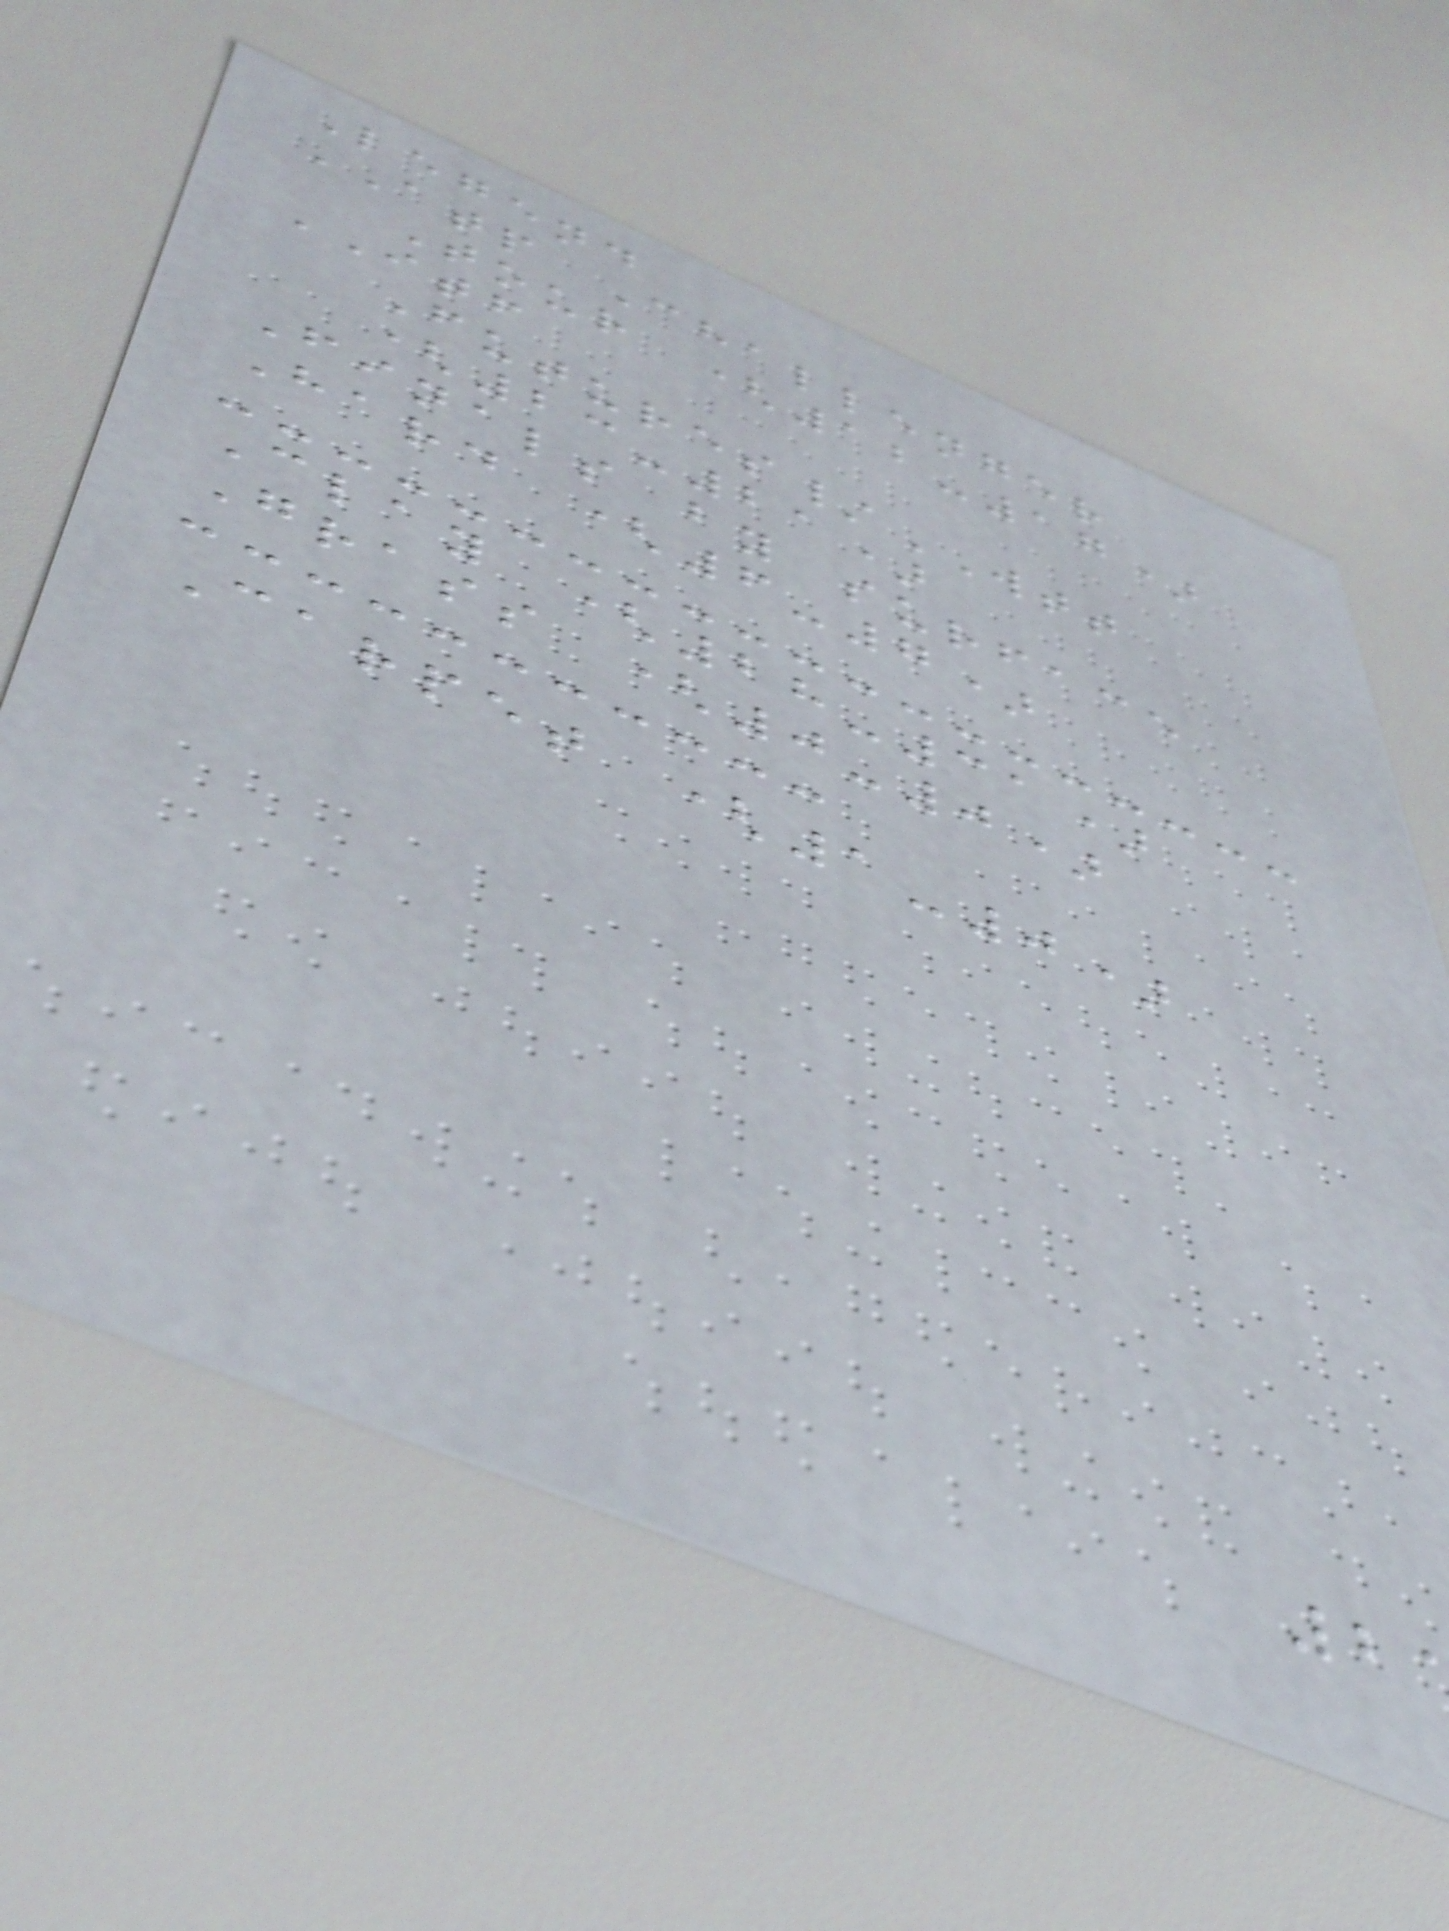Legend
ATP Challenger
Tour (12-17)
ITF
Futures/WTT
(23-21)
Finals by surface
Hard (6-7)
Clay (28-31)
Grass (0-0)
Carpet (1-0)
